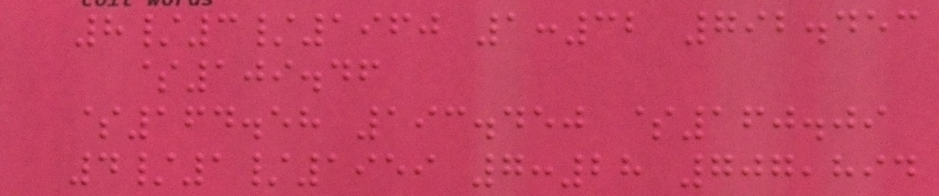8/3/1960 1:32 792.453
$109.46
$164.58 193.450 $160.09
4/1/1959 7:28 707,894
